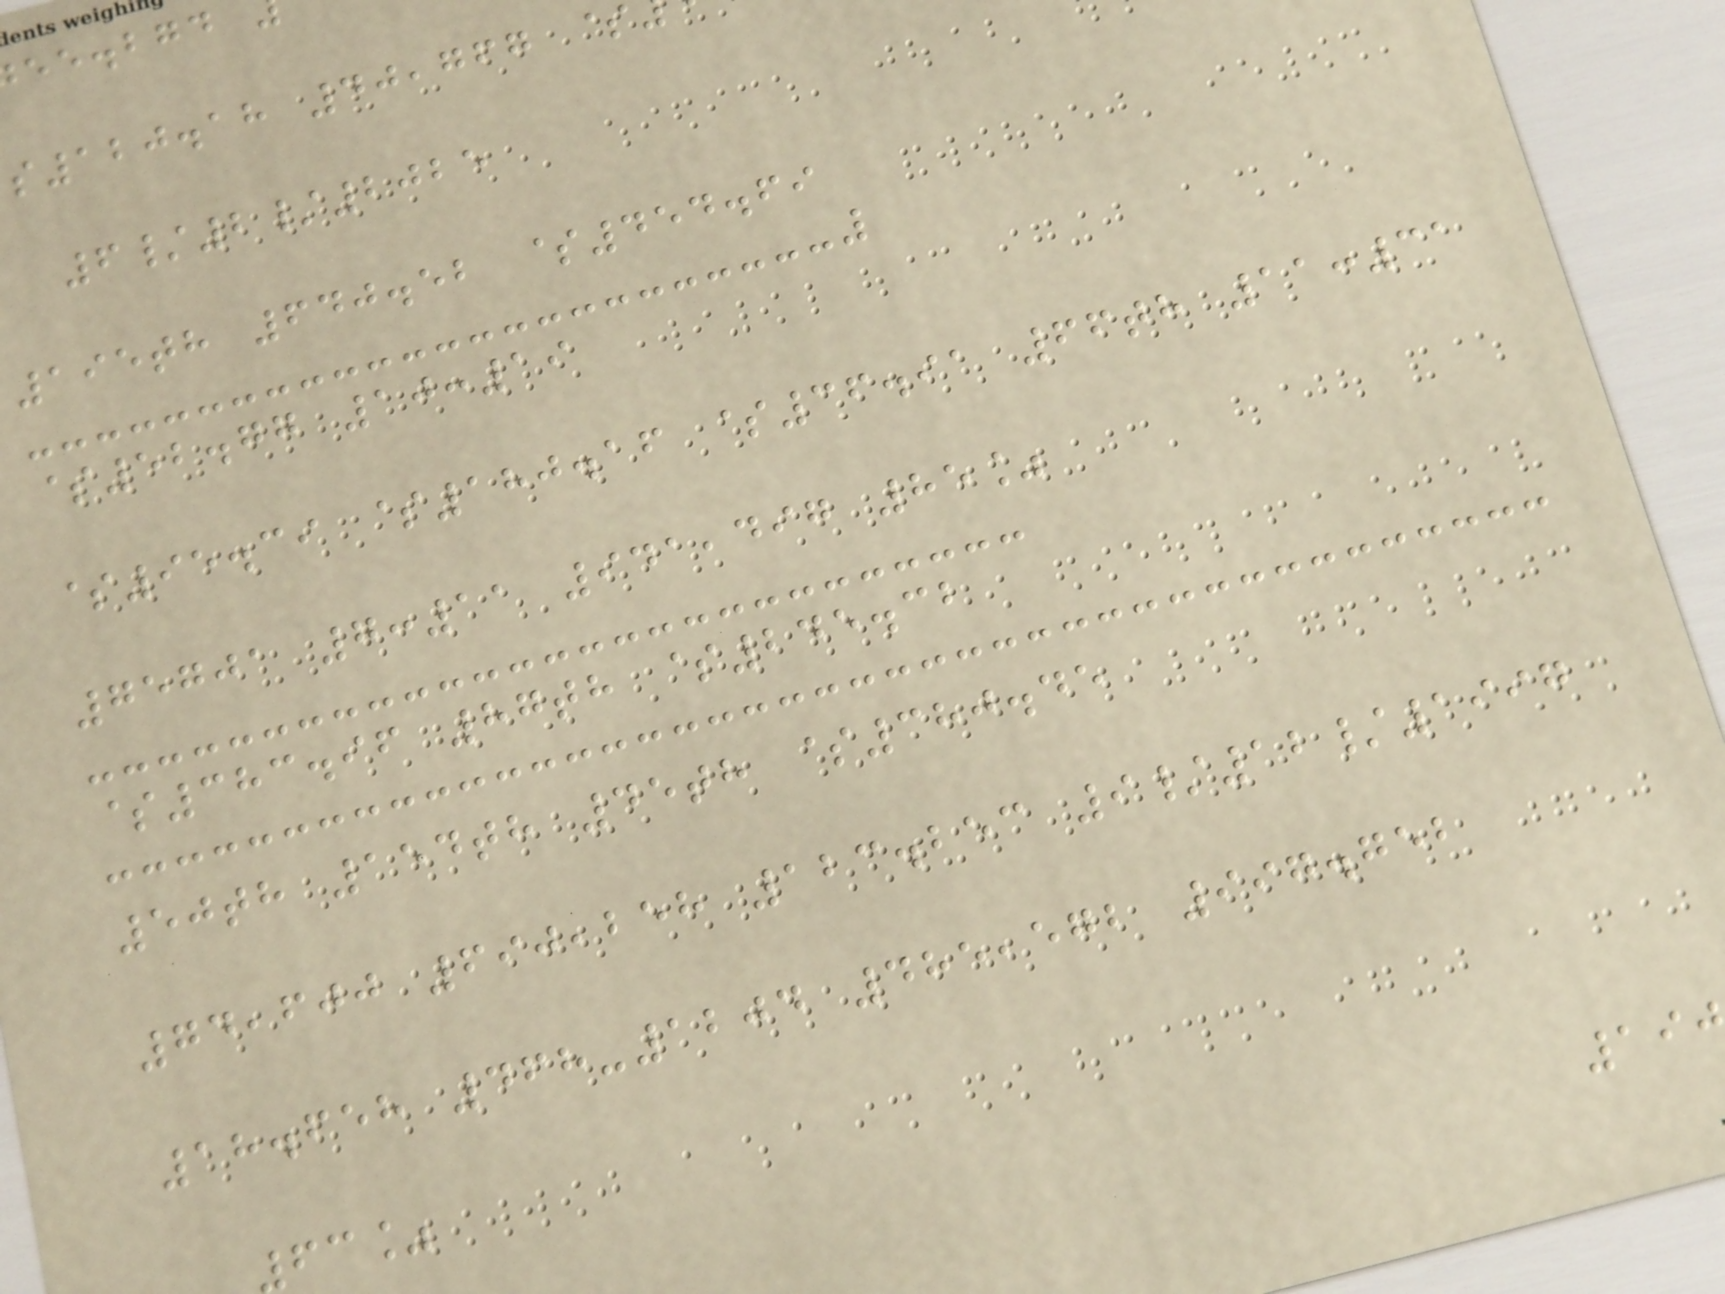ee.bgd
120.18 40,767 $
6/2/2025
195th 640.52 $454.69
$52.77 10:19
$95.39 $180.16 $36.91 66th 11:31
75701 7:11 941,497 85%
$383.96 87th $245.32
50th 154th 45th $380.45
74,600 690,258 123.253 9/12/1997
18.658 468-1204 485,572 997.752
63%
